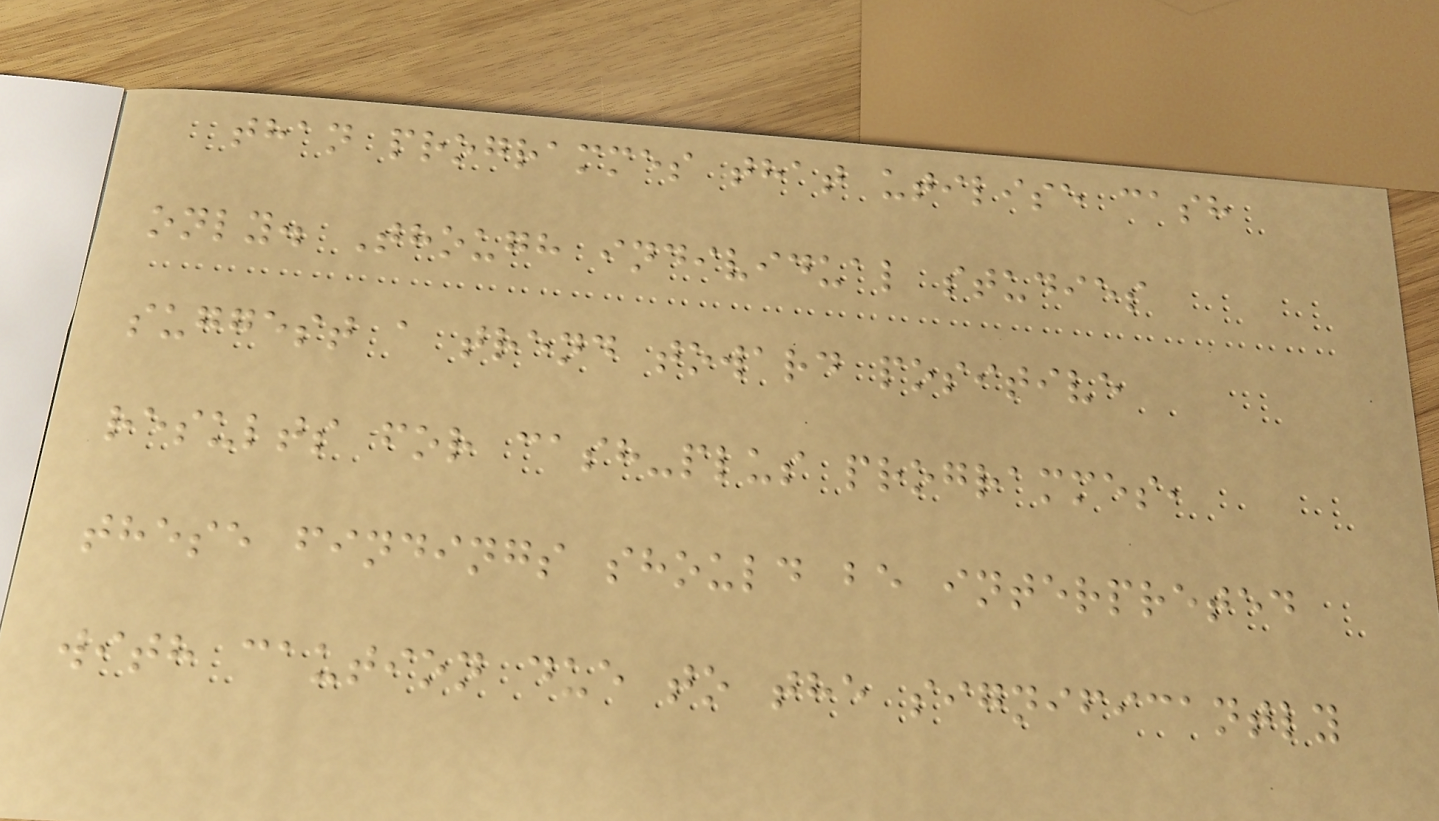than programmes that utilise cash
only. Though individual studies
suggest a trend toward positive
results for cash-plus programmes,
these findings should be interpreted
with caution due to the significantly
